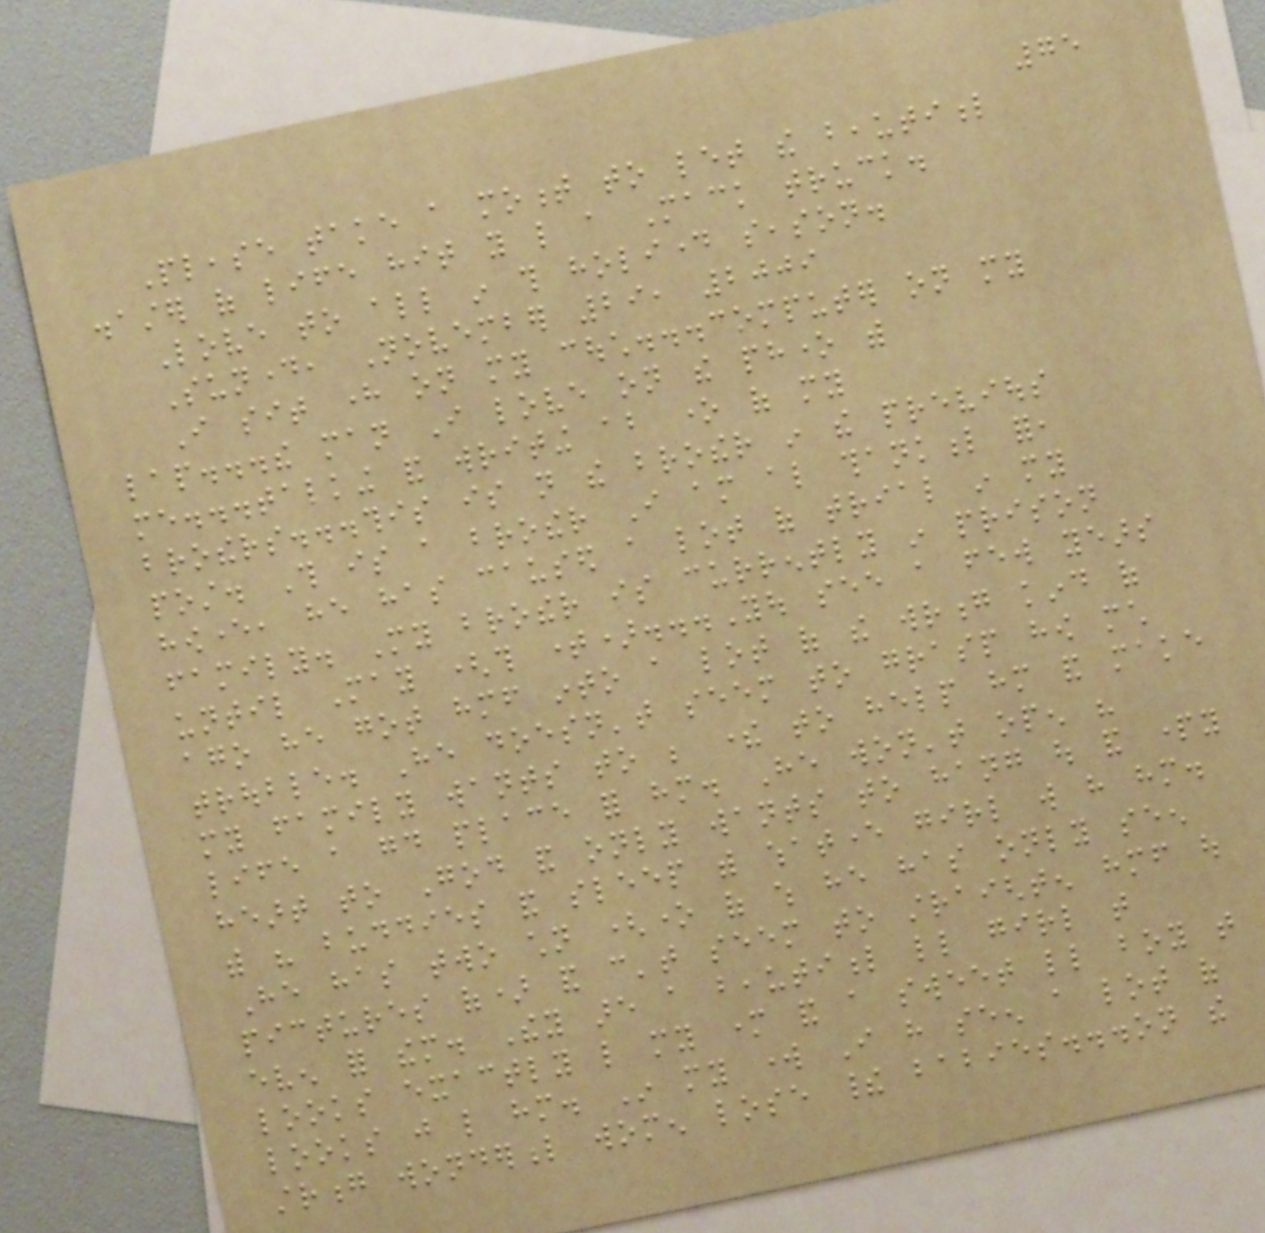75
Please take a moment to let the beautiful
disaster of life hit you like a Mack truck.
Love to all in this holiday season.
Sunday, November 29, 2009
I sit here on my couch...computer on my
lap...the man I love on the phone with
me...talking and writing about one of my
brothers...this is not the brother in the previous
post. This is a brother I am also thankful for,
however, he has caused a lot of trial in my
family. My brother is currently in prison
until May (this time)...You see a few years
ago he got himself into a lot of the wrong kind of
trouble. He doesn't seem to grasp how much
my family wants to be there to help him and make
life a good place for him. He won't open his
heart to God and only wants to hang out and party
with his buddies and sleep with whatever girl will have him.
He has two children (one of which he has only seen
pictures of) and can't seem to straighten himself out
even for them. They are a beautiful little girl that
looks exactly like my mother and a sweet little boy that
looks just like him. In my work I have seen a lot of
strong wonderful women lose their babies...on the
